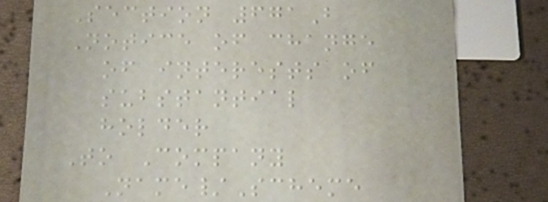Section 671B
Notice of change
of interests of
substantial
holder
To Company
Name/Scheme
